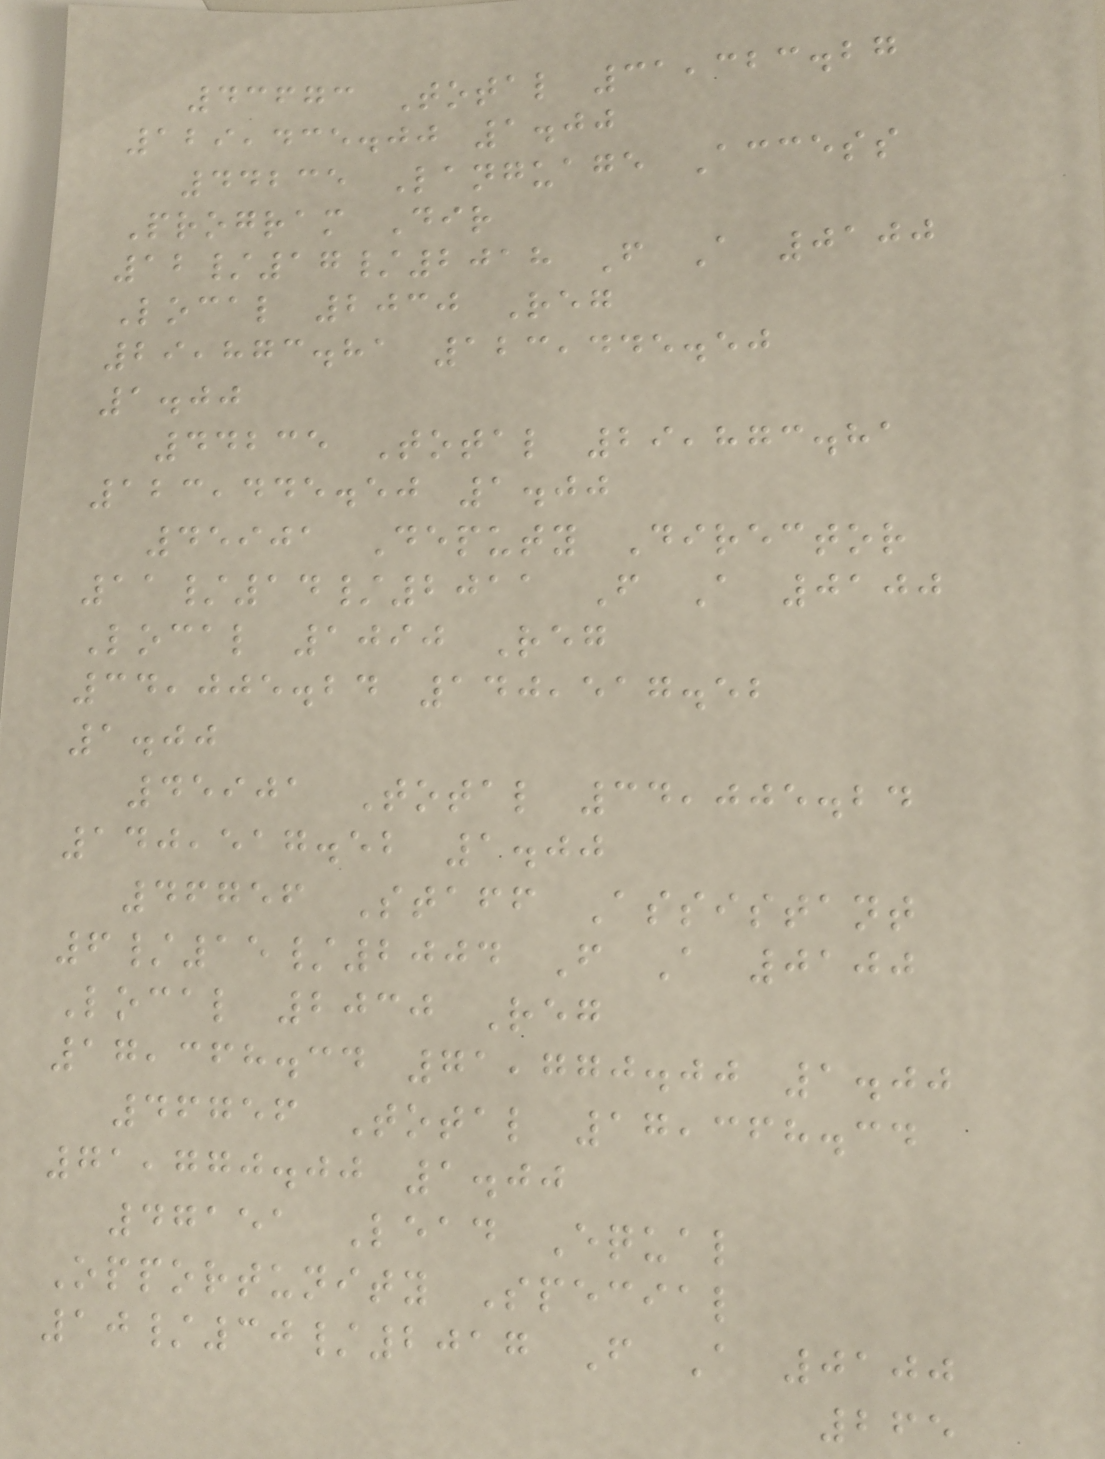43673 Total 31,323.27
129,435.00 1.00
44235 Language Access
Program Dir
12/17/2018 F A 0100
Local 2030 Reg
29,873.81 123,445.50
1.00
44235 Total 29,873.81
123,445.50 1.00
45901 Deputy Director
11/14/2011 F A 0100
Local 1090 Reg
34,005.24 140,517.52
1.00
45901 Total 34,005.24
140,517.52 1.00
46756 Staff Assistant
6/15/2004 F A 0100
Local 2030 Reg
17,368.34 71,770.00 1.00
46756 Total 17,368.34
71,770.00 1.00
47151 Lead Equal
Opportunity Special
10/30/2017 F A 0100
265
